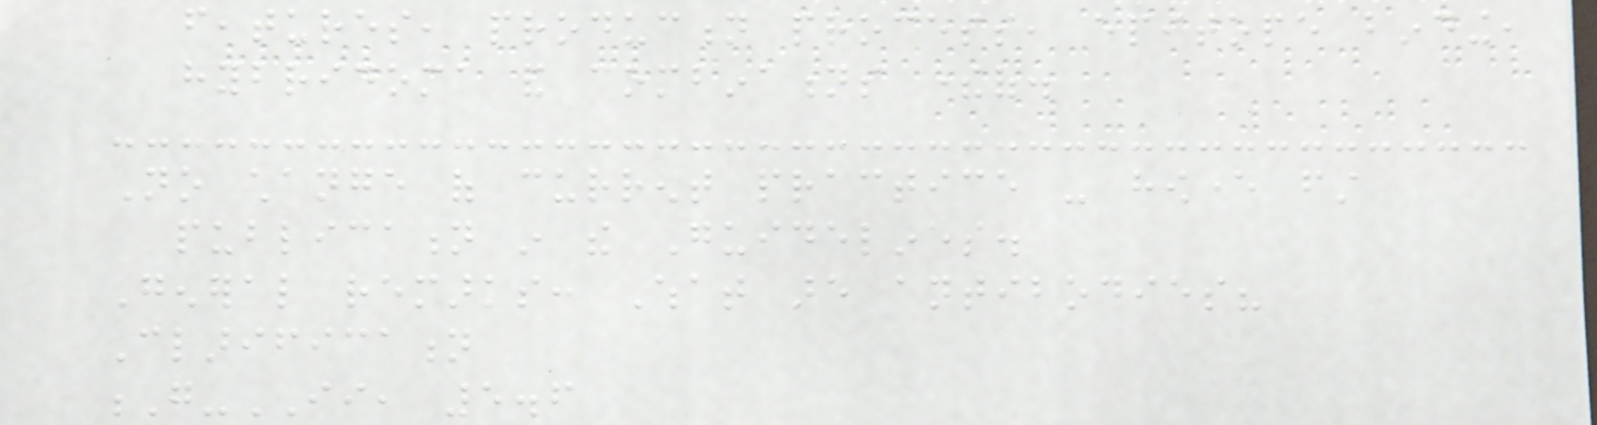features, production process, epitope binding,
hybridoma and combinations thereof.
No change of current practice - however first
publication in the Guidelines.
General remarks: What are antibodies?
Clarification
G-II, 5.6
